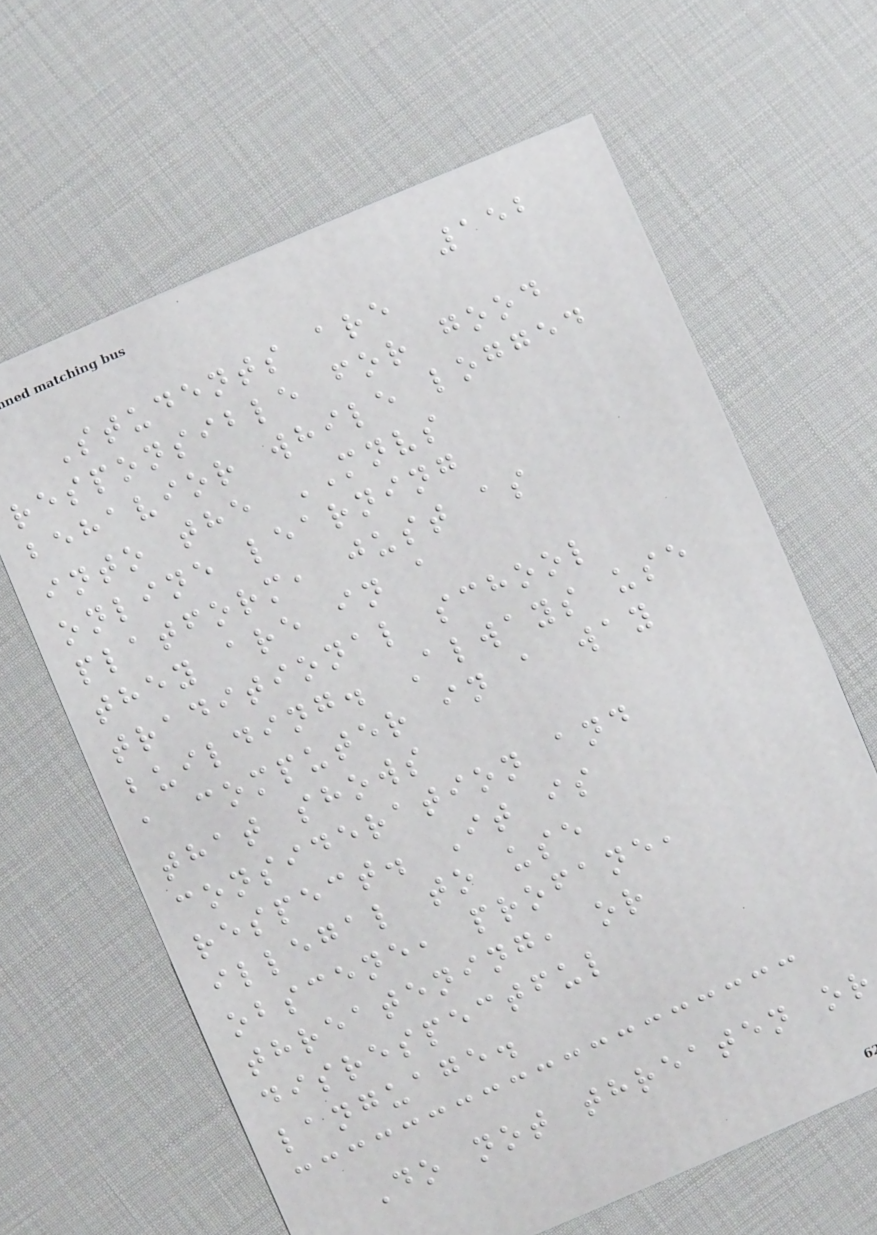152
Students are
responsible for good
behavior while logged
into the MNVS
online learning
platform, just as
they are in a
traditional school
building. Always use
a computer in a way
that shows
consideration and
respect. It is
illegal to use
obscene, profane,
threatening, or
disrespectful
language.
Do not threaten or
